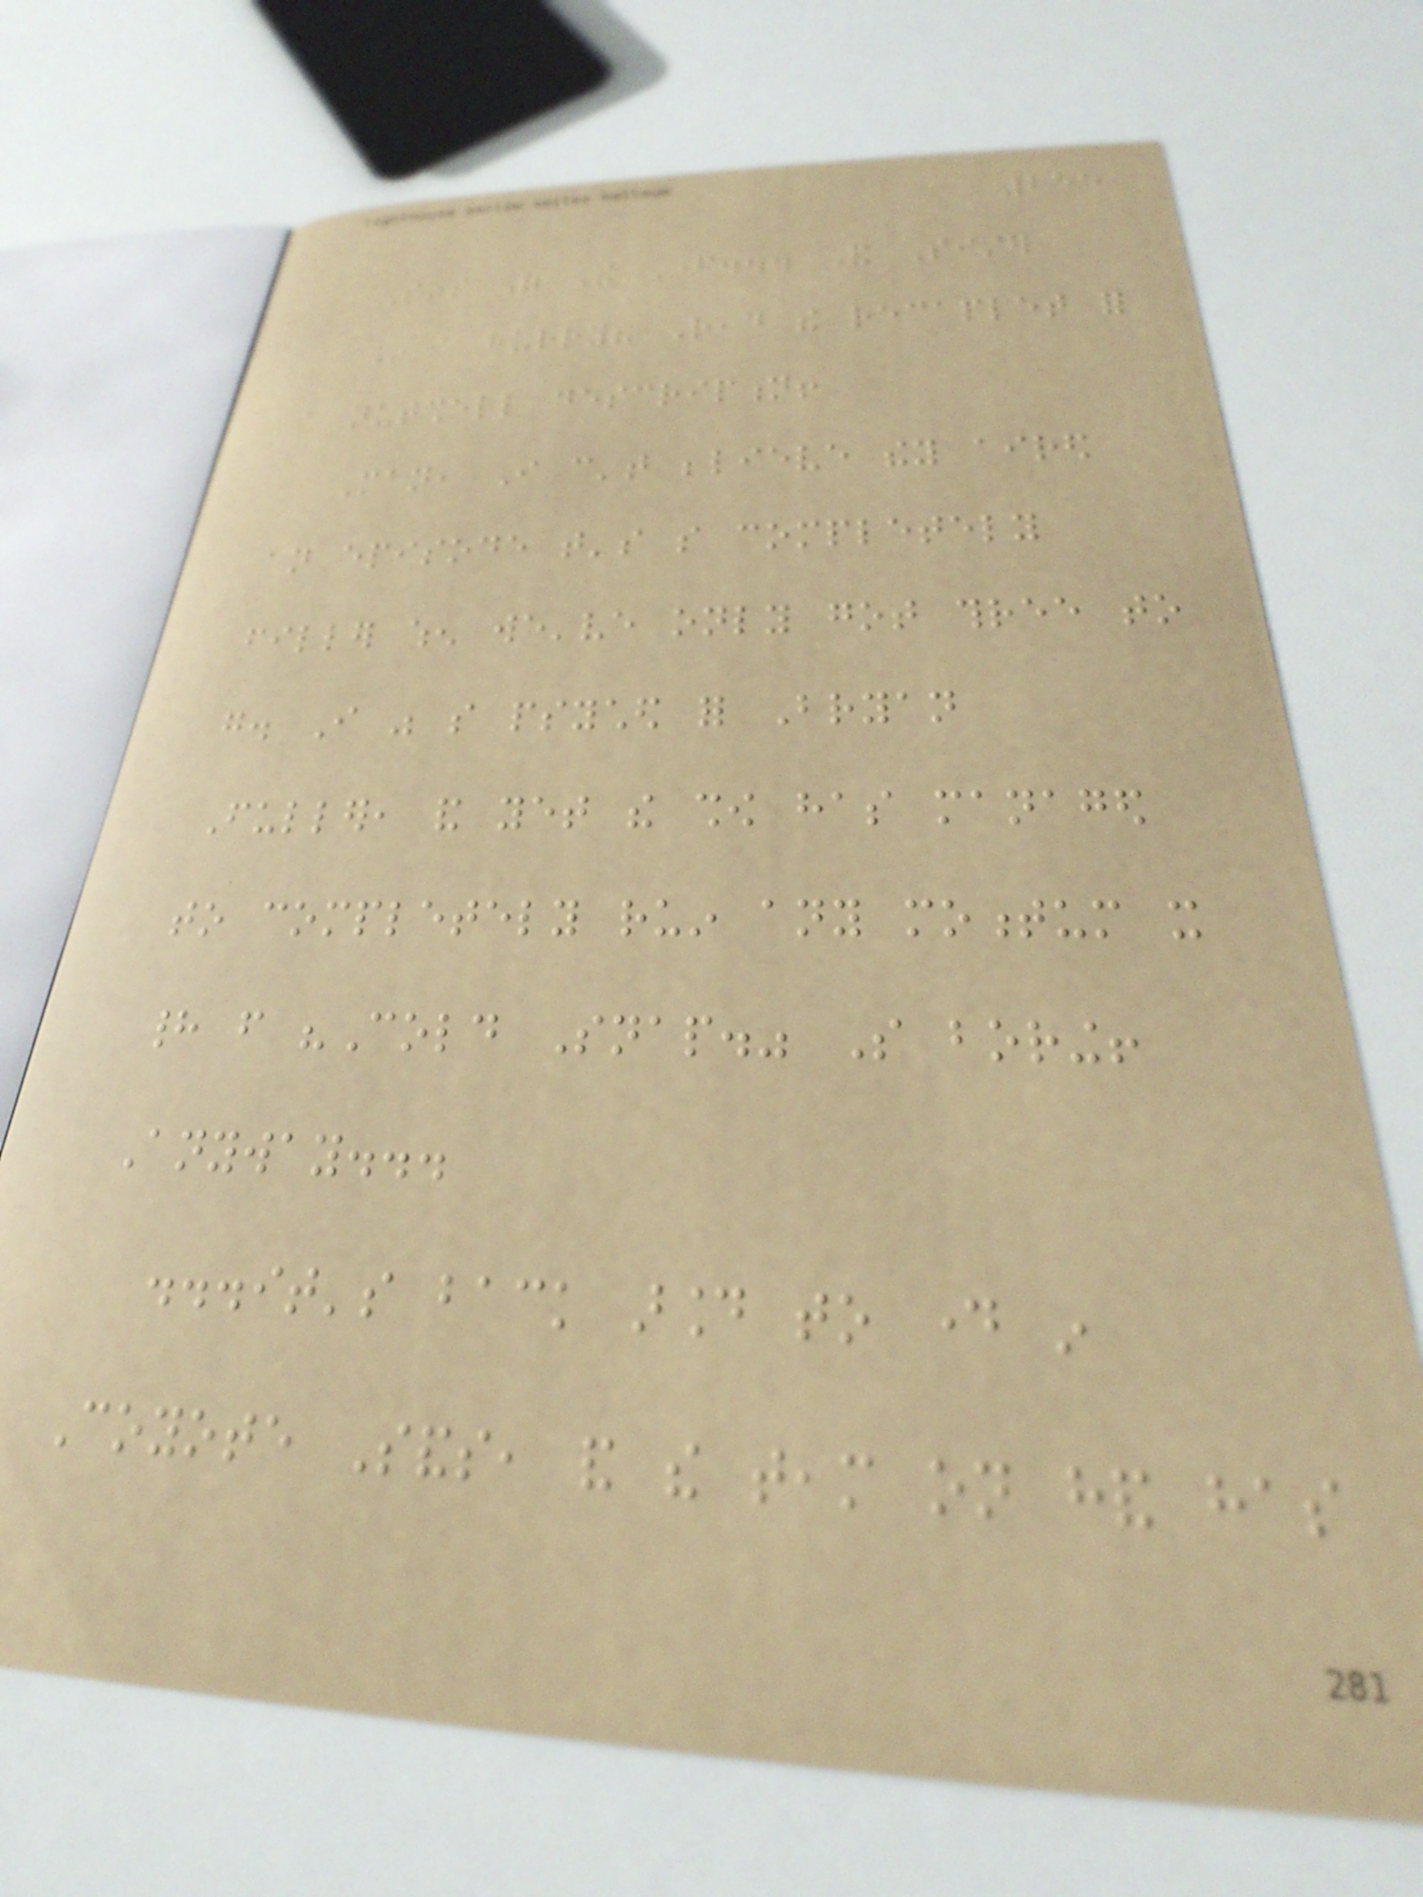255
Sins Of The Father... And Sister
In a hurry? Read the recaplet for
a nutshell description!
Man, I can't believe they aired
an episode that's so completely
filler when we've only got three to
go. I was so psyched for Bryan
Fuller, and yet the show has managed
to completely ruin any momentum it
had from "Cold Snap." So boring!
Anyway...
...it's back around to day in
Coyote Sands, and the team on hand has
